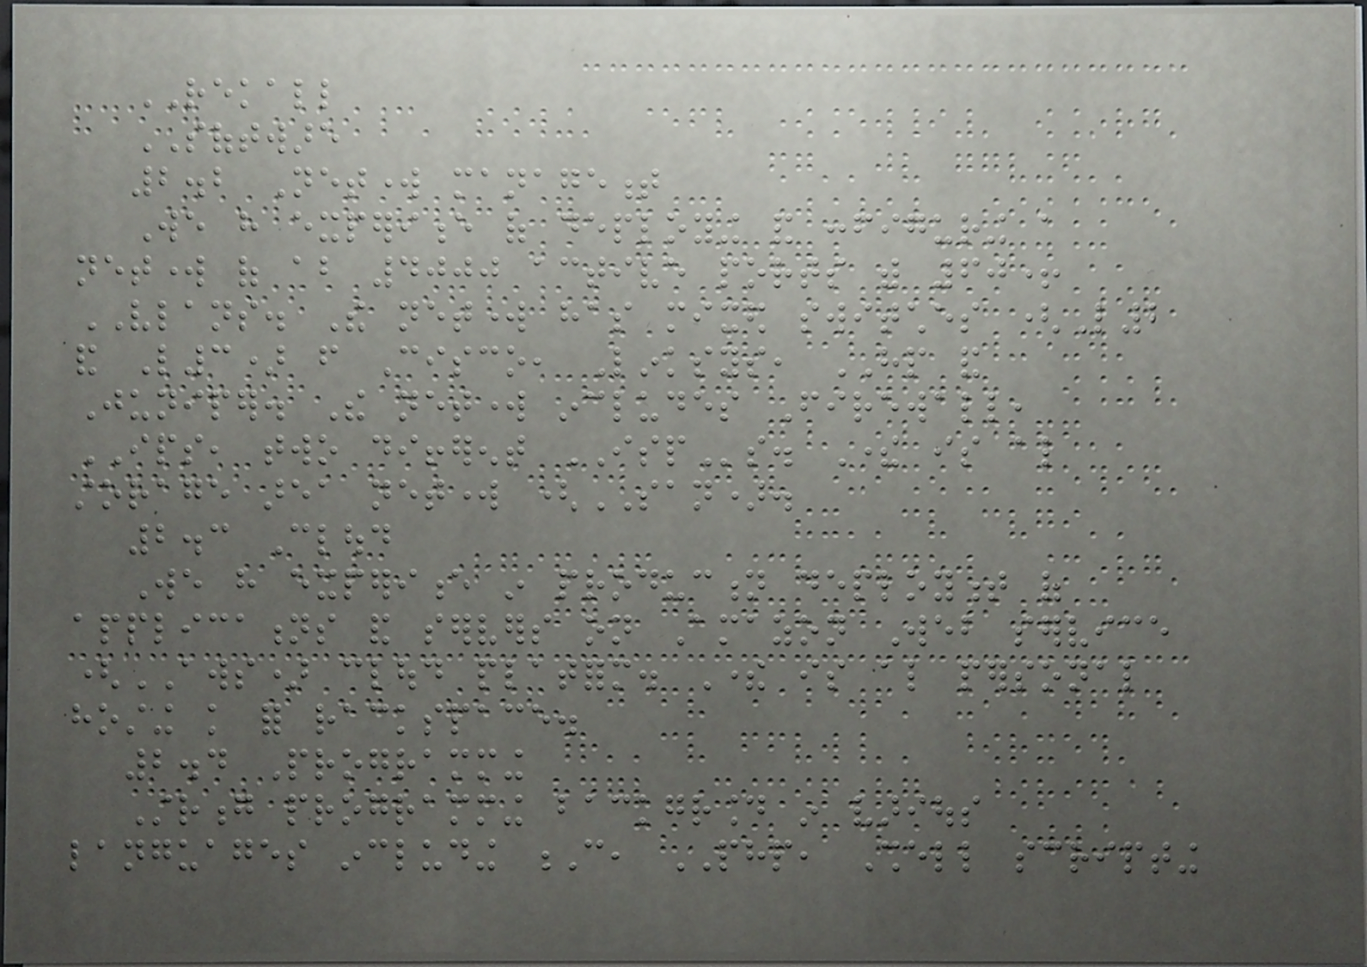REKALL
SOFTWARE
2.2 Network management
We have experience of deploying and configuring a
network of about 4000 active ports with 60+
VLANS. The network has mixed switches (L2
and L3) from Cisco, Linksys, HP and
Juniper. The network includes Firewall,
IPS, two different ISPs. There is also
storage area network (SAN).
2.3 Cloud
We have experience in production deployment of
applications and servers on Amazon Web service
(AWS) cloud platform. There is also personal
hosting knowledge for rackspace.
2.4 Programming
Strong programming background in various
languages including C, PHP, Shell scripting
